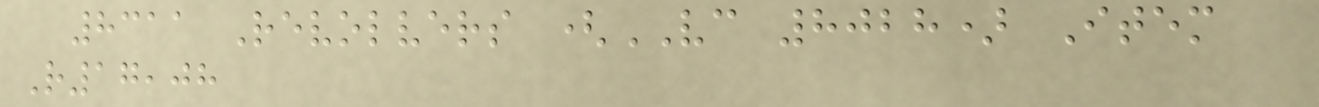8311 Revolvers (VC 8028) Item
R17,08
